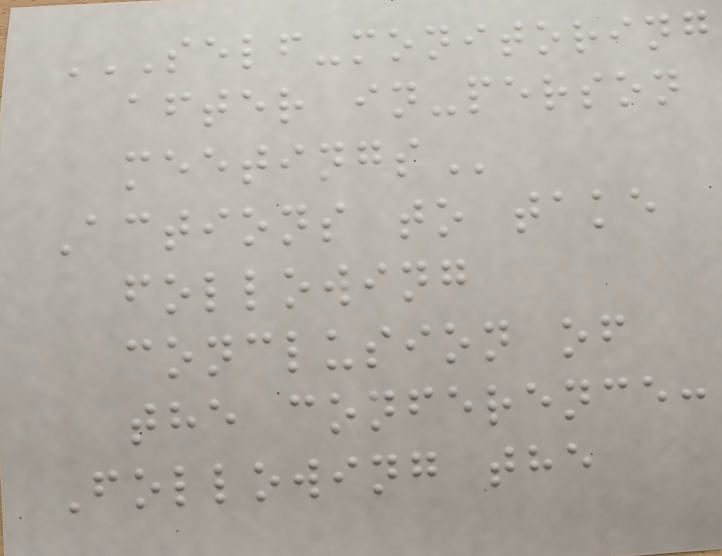SELF-MONITORING
AFTER IN-PERSON
MEETINGS
Actions to take
following
conclusion of
the conference:
Following the
